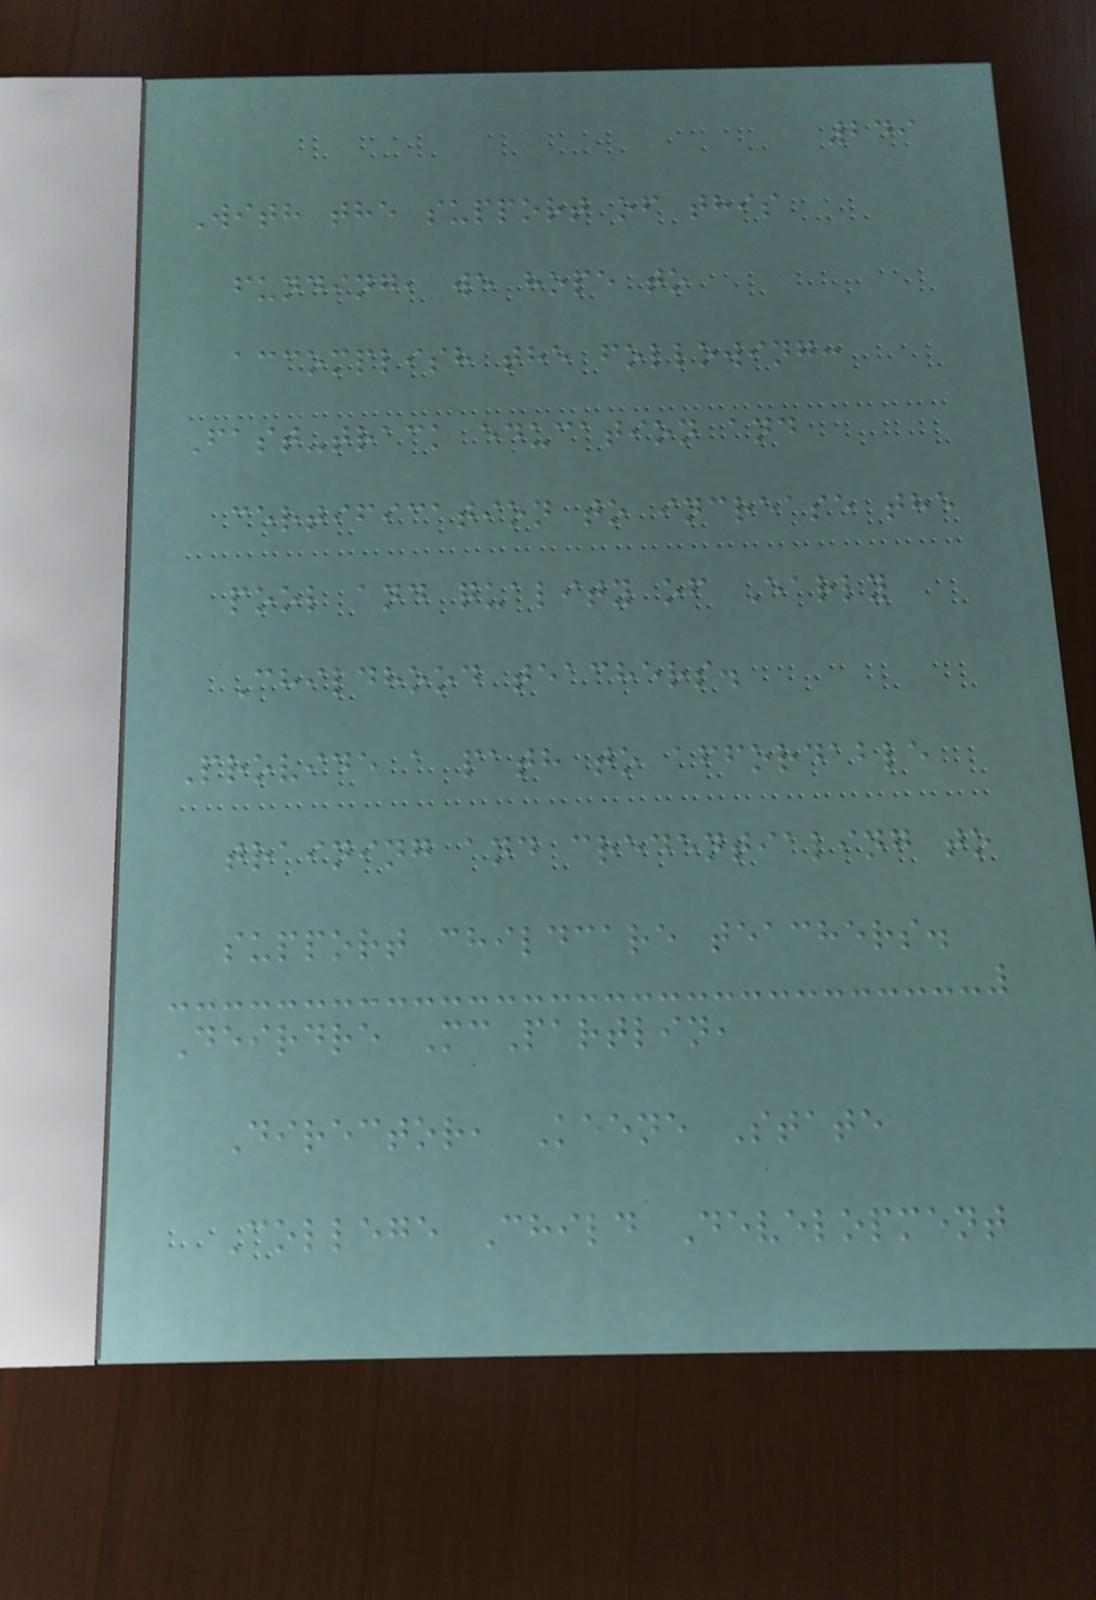249
With the support of this
funding, we hope to
accomplish the following:
Fast-track education and
certification to increase the
pool and quality of Early
Childhood teachers.
Provide a path to affordable
training and credentialing to
support childcare teachers.
Deirdre McPartlin,
Director, Keene State
College Child Development
